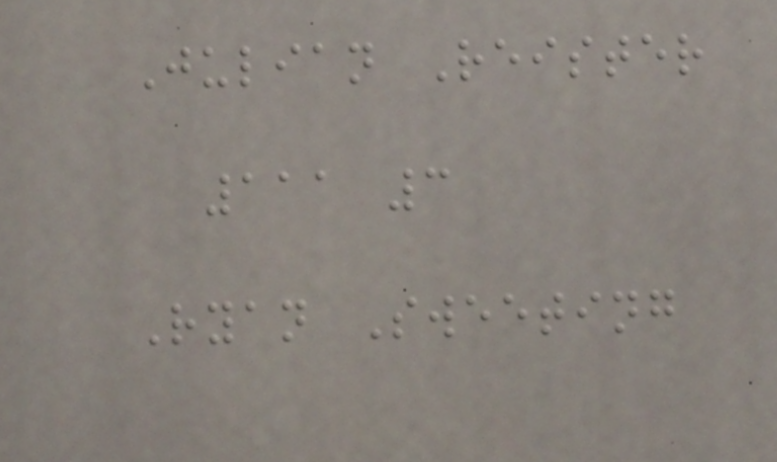Julian Reister
111 3
Ryan Sweeting
